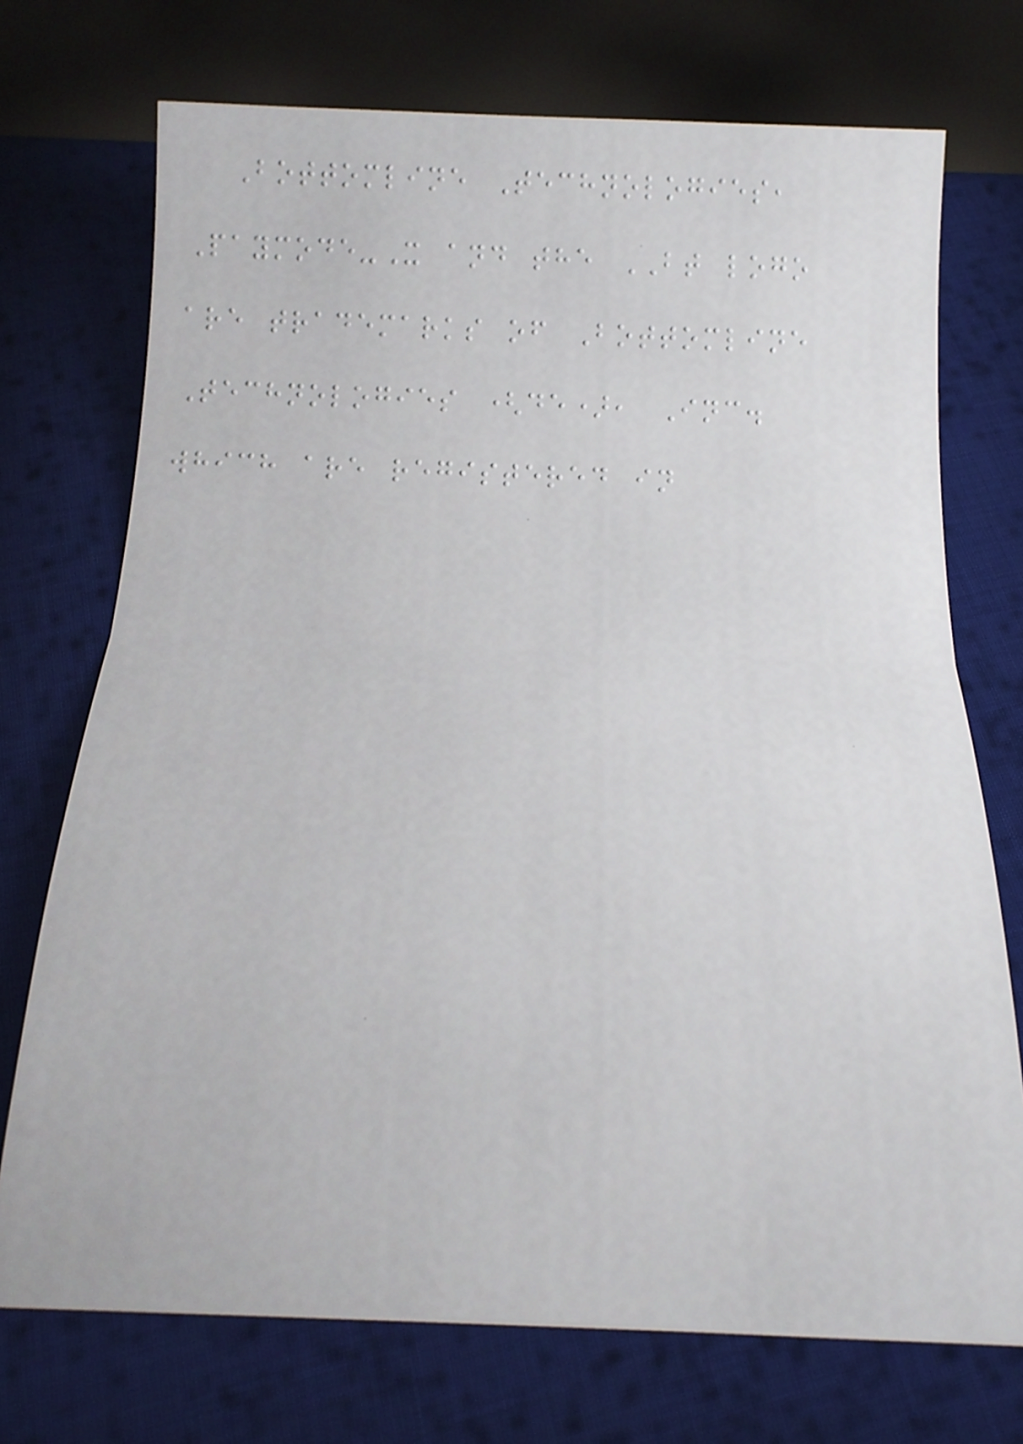Bottomline Technologies,
Paymode-X and the BT logo
are trademarks of Bottomline
Technologies (de), Inc.
which are registered in
